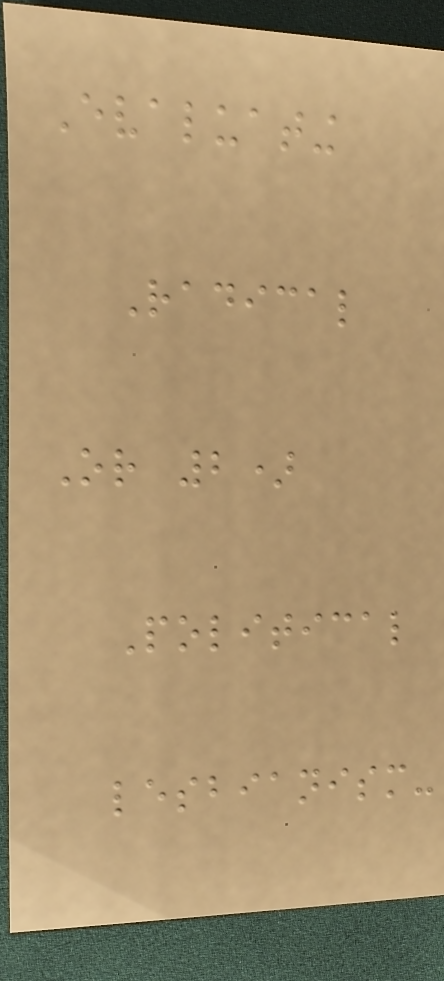Evaluating
Radical
Or 2)
Political
lesbianism-
